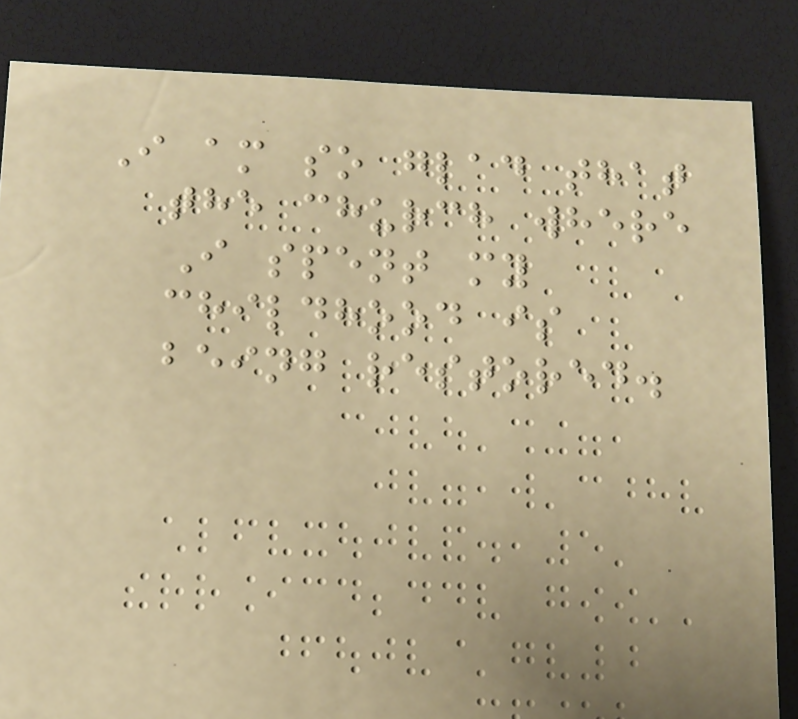I am so glad that
the church where
I spent my
childhood is
being restored.
